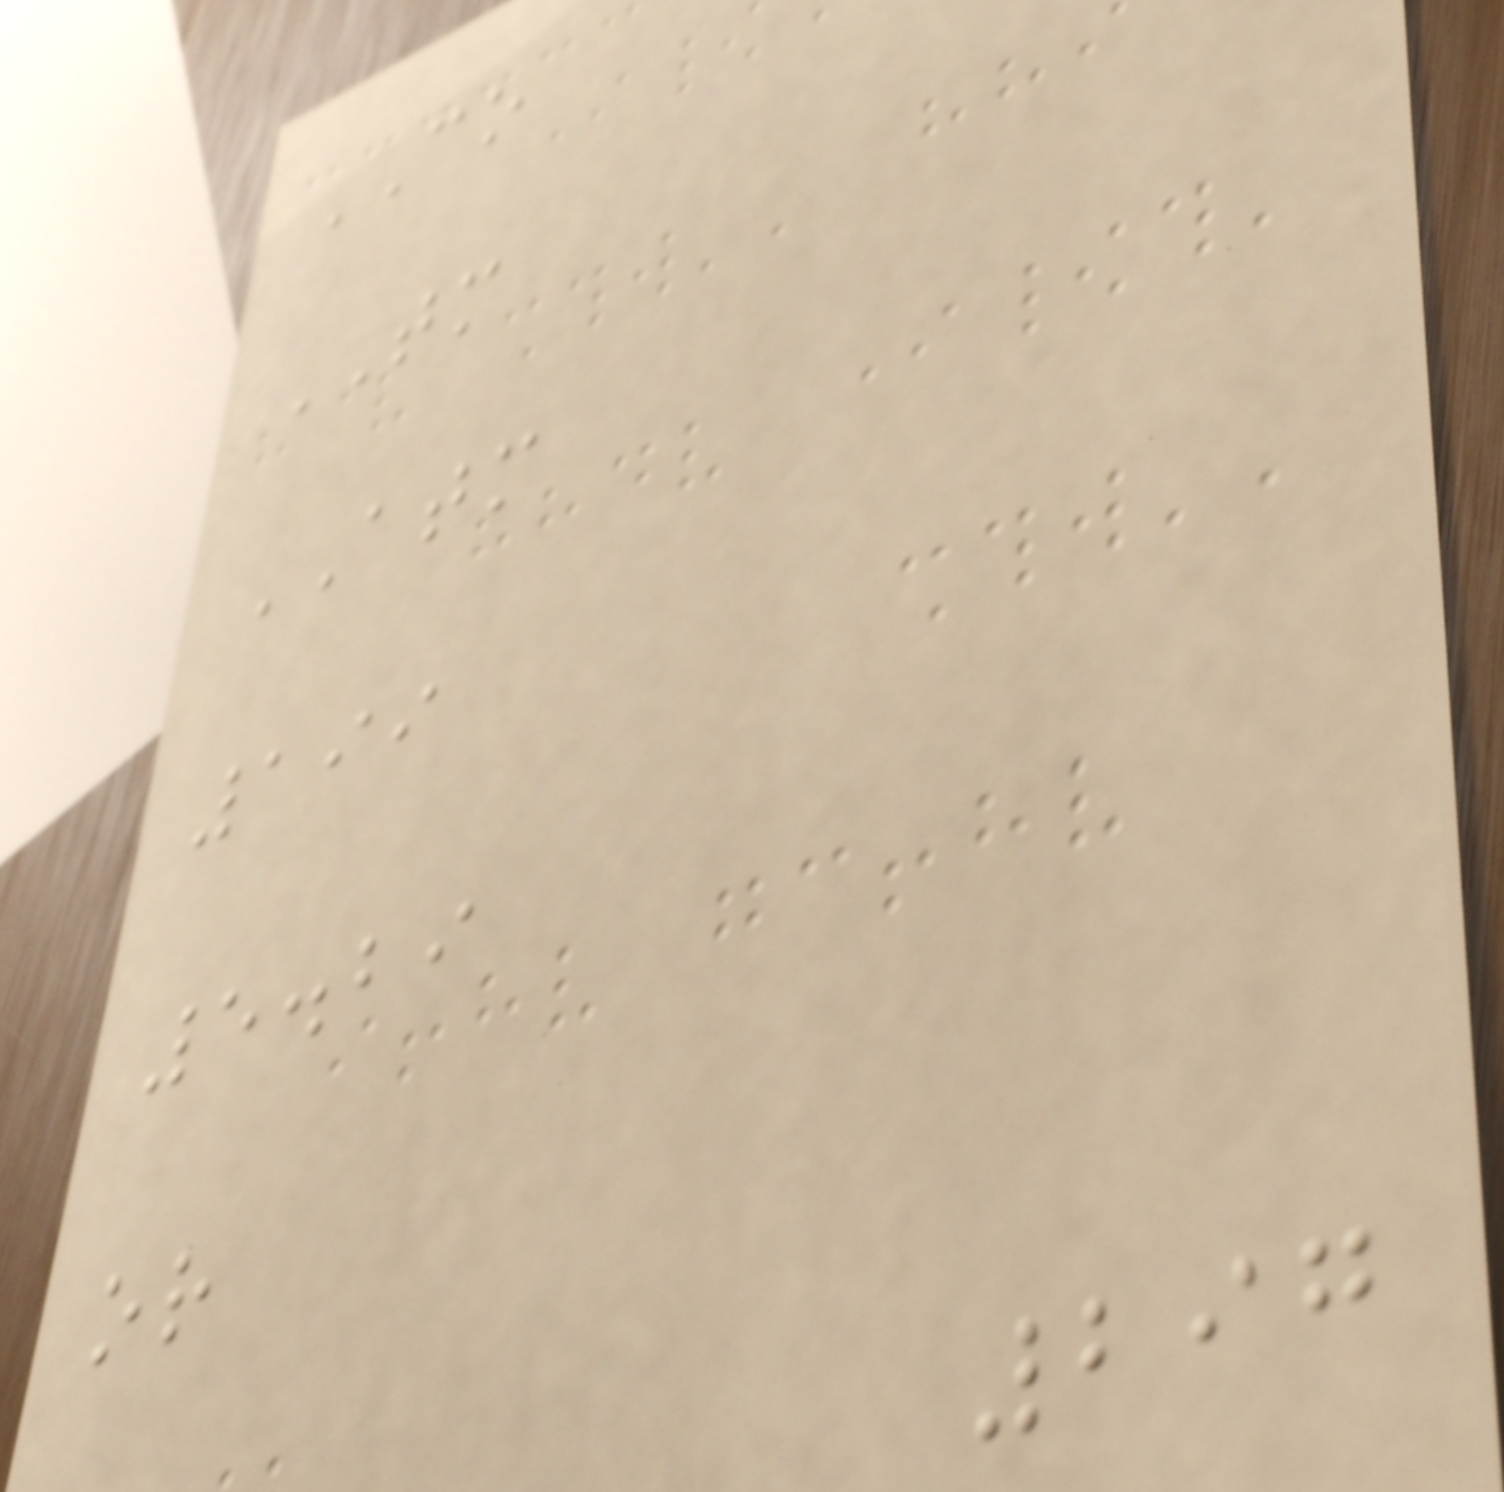CO
TM
ATM
199
5.29
or
297
